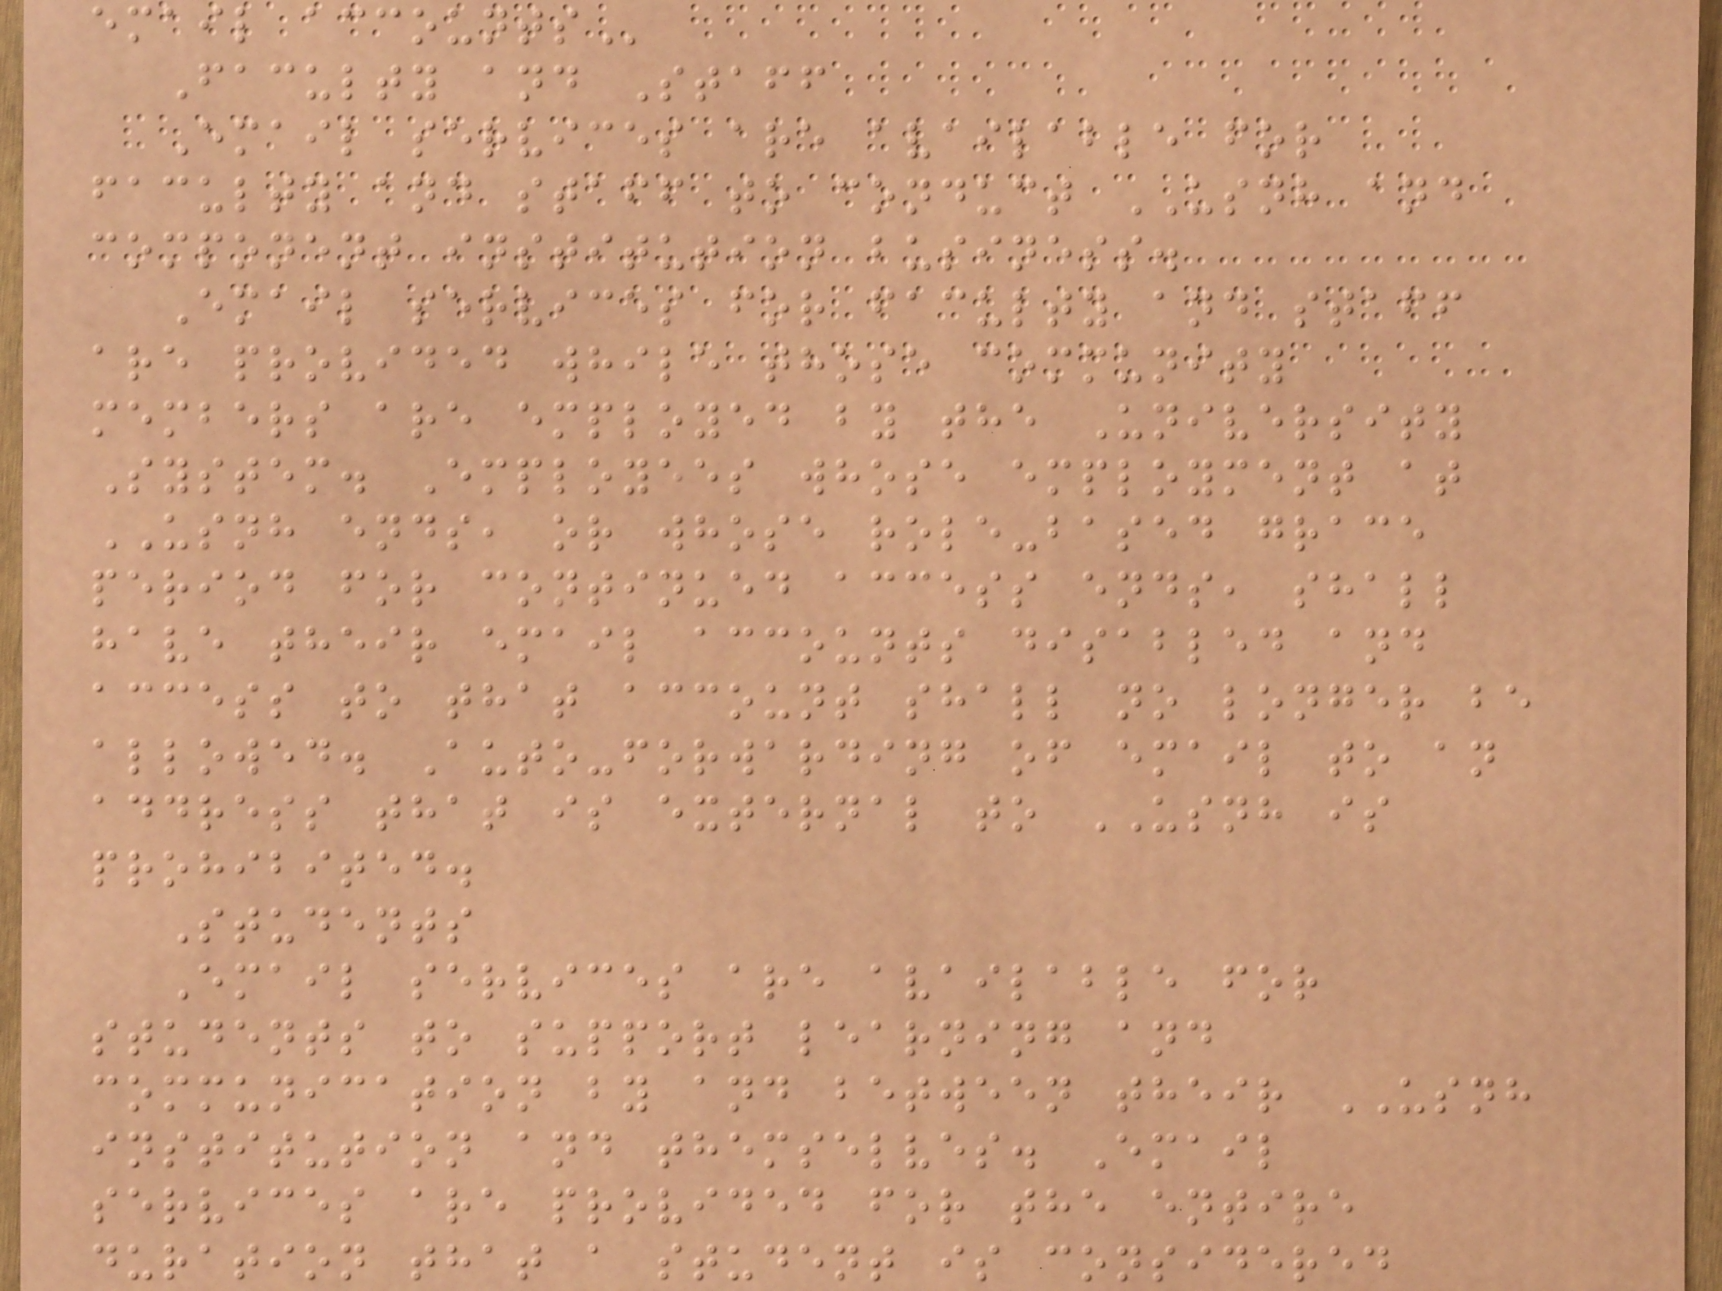email
Faculty and Staff
Email services are available for
faculty and staff to conduct USNH and
component institution business.
Email services for faculty and staff
are provided while those community
members are employed by the University
System. Employees whose employment at
USNH ends, or whose role-based grace
period for continued access ends, shall
have their email accounts disabled and
access to that account shall no longer be
allowed. Auto-forwarding of email to an
address that is external to USNH is
prohibited.
Students
Email services are available for
students to support learning and
communication by and between their USNH
institution and themselves. Email
services are provided for the entire
duration that a student is considered
